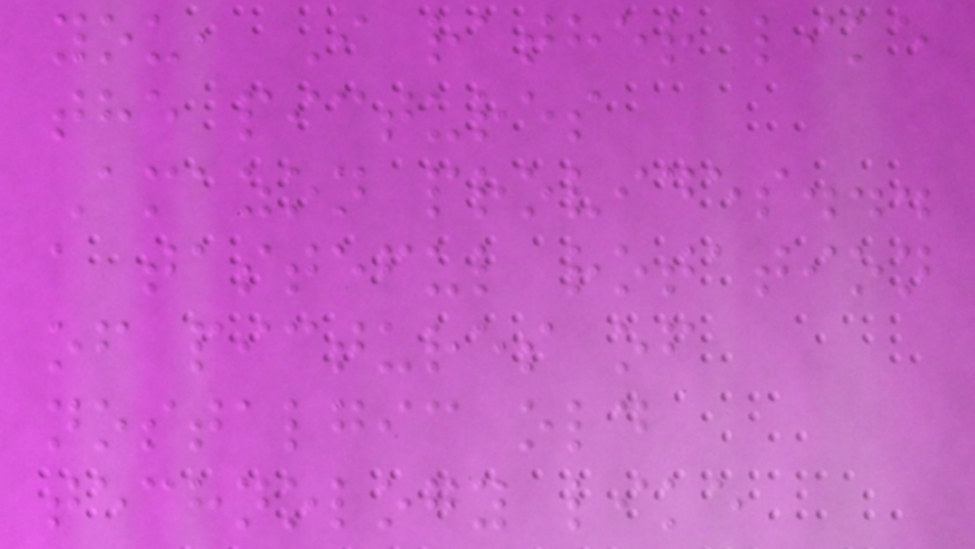you, I rather like
the pictures
Amazon provides...
a tasteful rotation
of pictures of
nostalgic old
technology like
